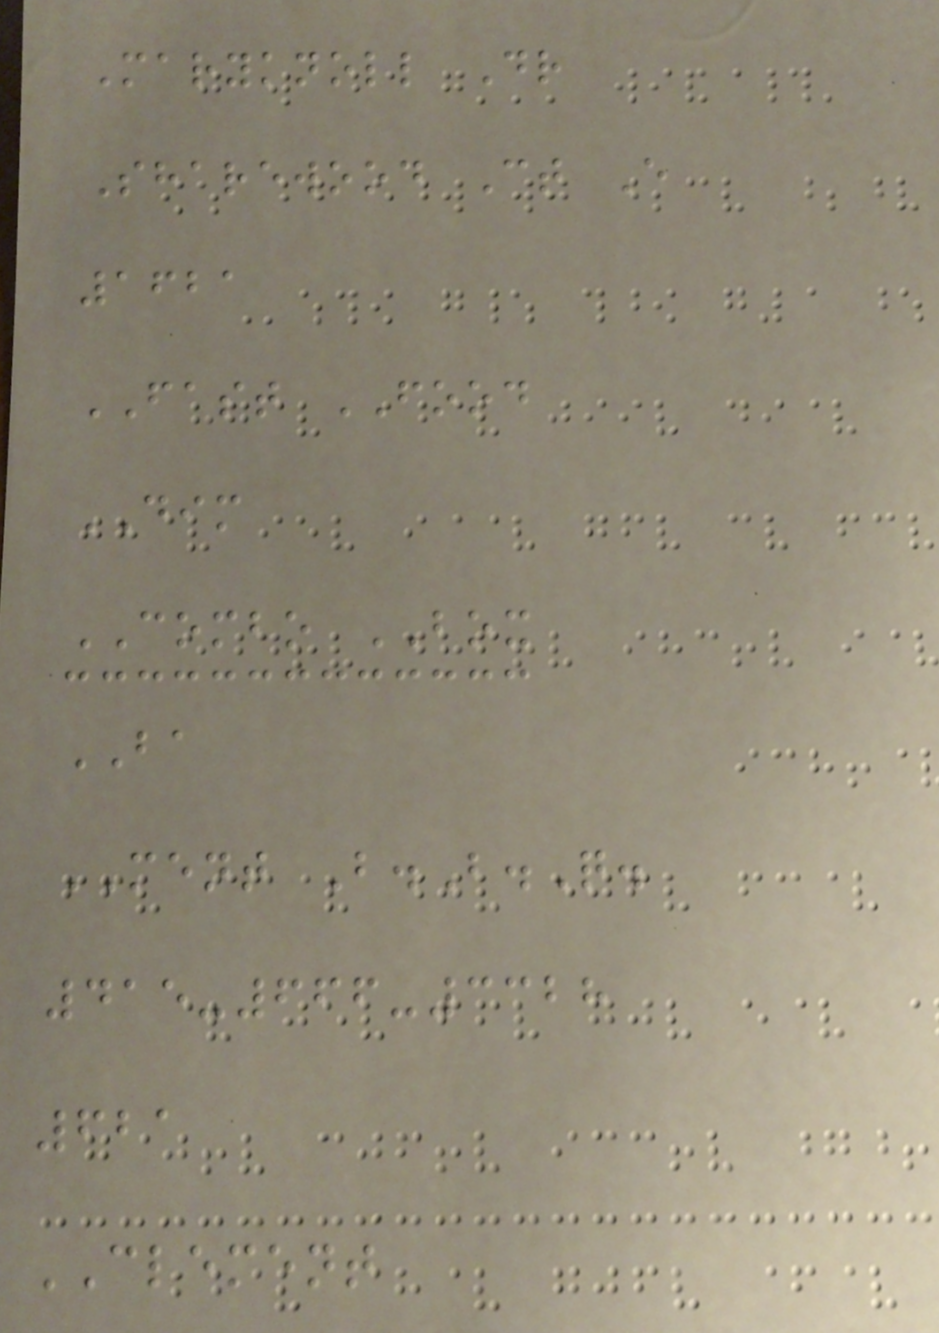Maryknoll Dr
Sharewood Ct E
1621
FAST FOOD
DIM
COMBO BOX
BA
MENT B.B.Q.
415-666-3328
621
CLEMENT
